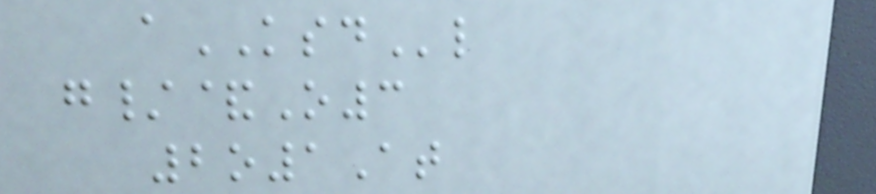aKSDl
g/&O3
2o1At
